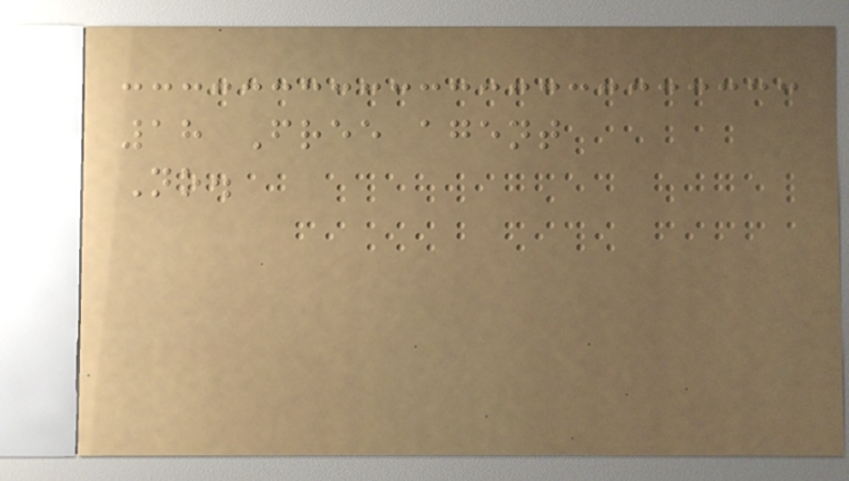18 Free agent
No.
